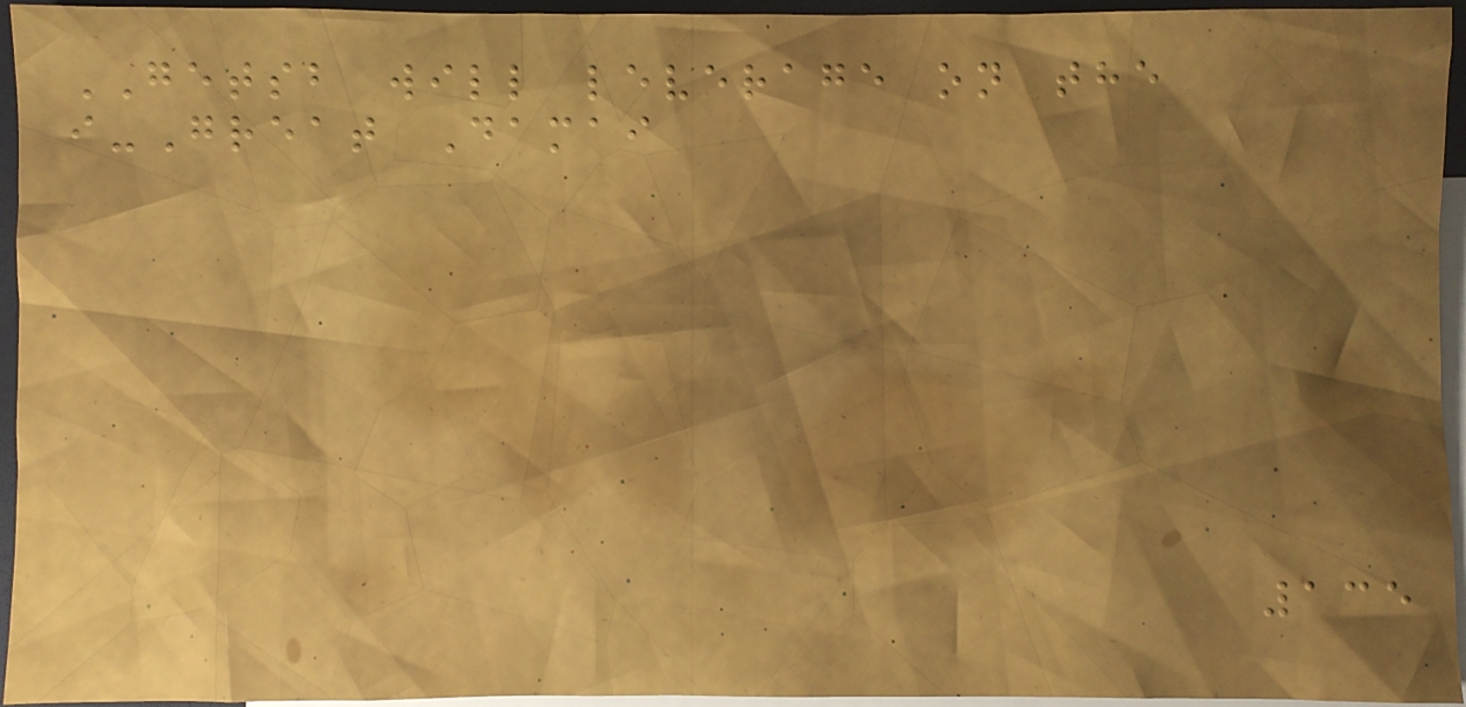GETSB will leverage on the
i-Great Damai
135
